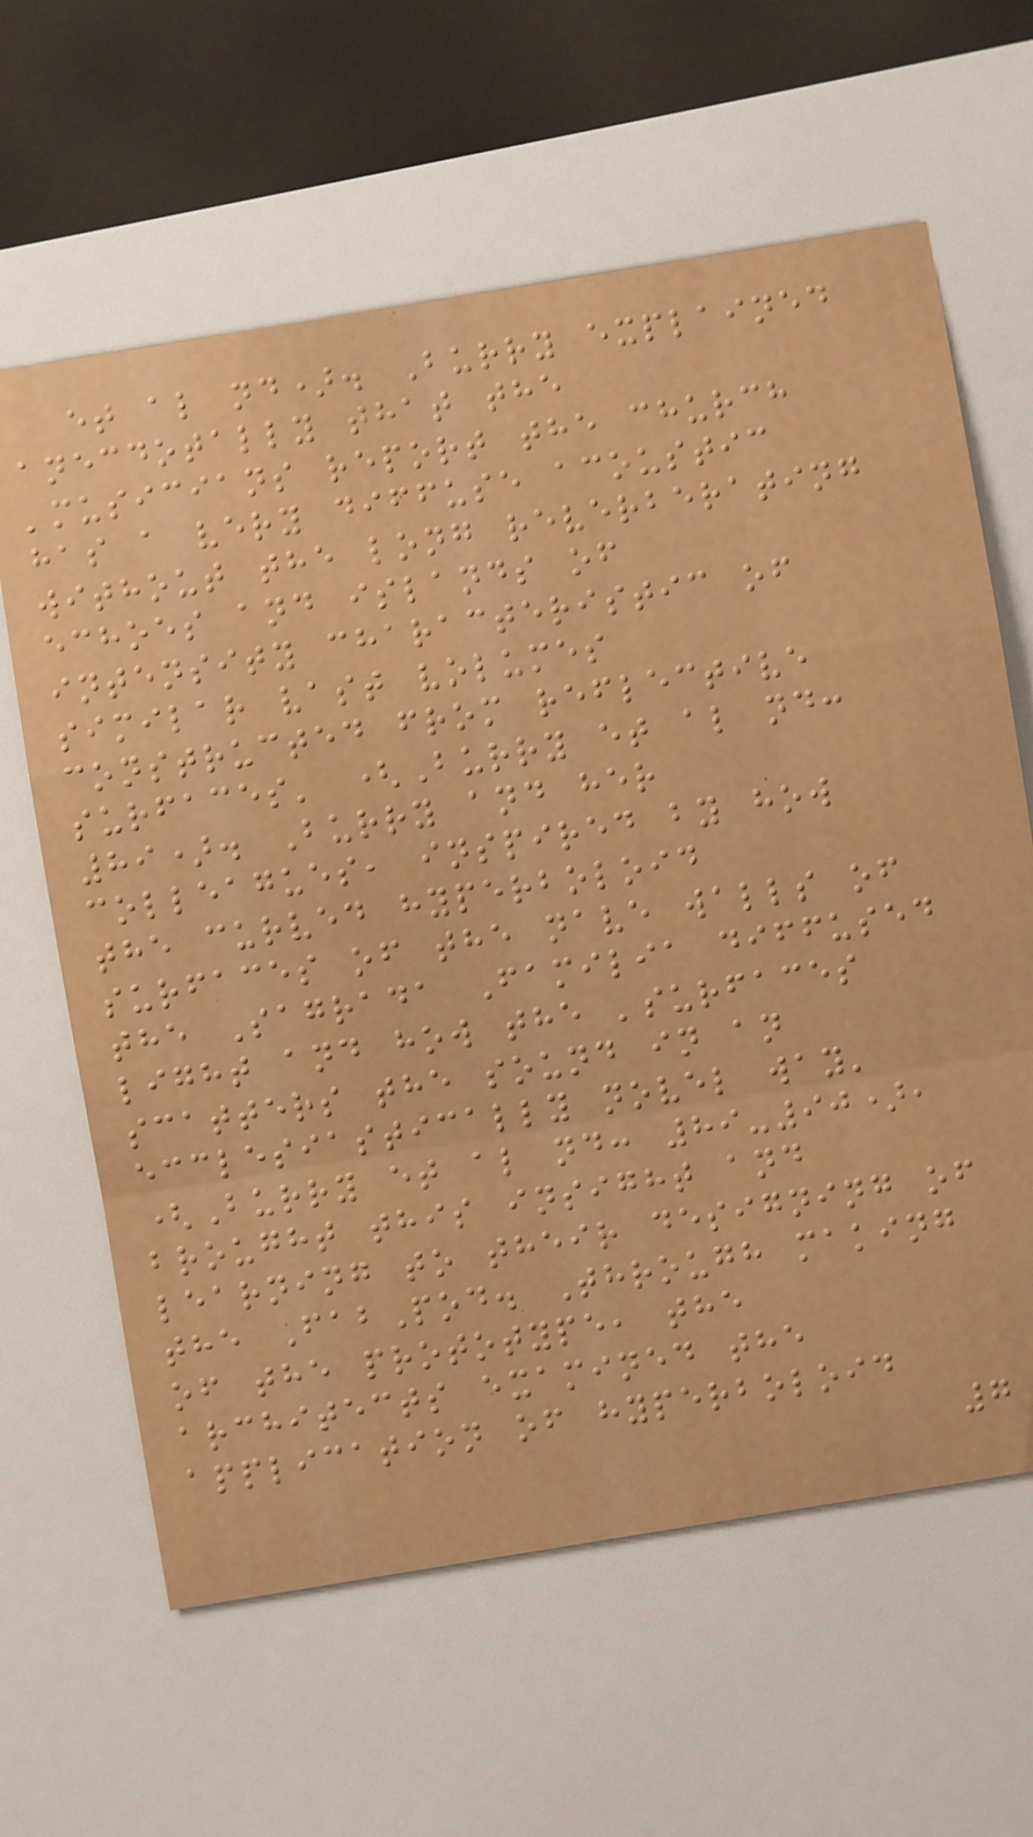et al nd). Burry explained
anecdotally that the
'musicians report the church
has a very diffuse acoustic
without the long reverberating
echoes and islands of
intensity characteristic of
similar vast volumes
constructed from reflective
surfaces' (Burry et al nd:
89). Burry and her
colleagues, inspired by how
the curved hyperboloid
surfaces of the nave walls of
the Sagrada Familia diffused
light and how the 'surfaces
scatters the sound in an
ecclesiastically novel way'
(Burry et al nd: 89-90),
brought this insight and
learning to their designing of
the FabPod. Through making
of the prototype, the
architects examined the
application of hyperboloid
7
